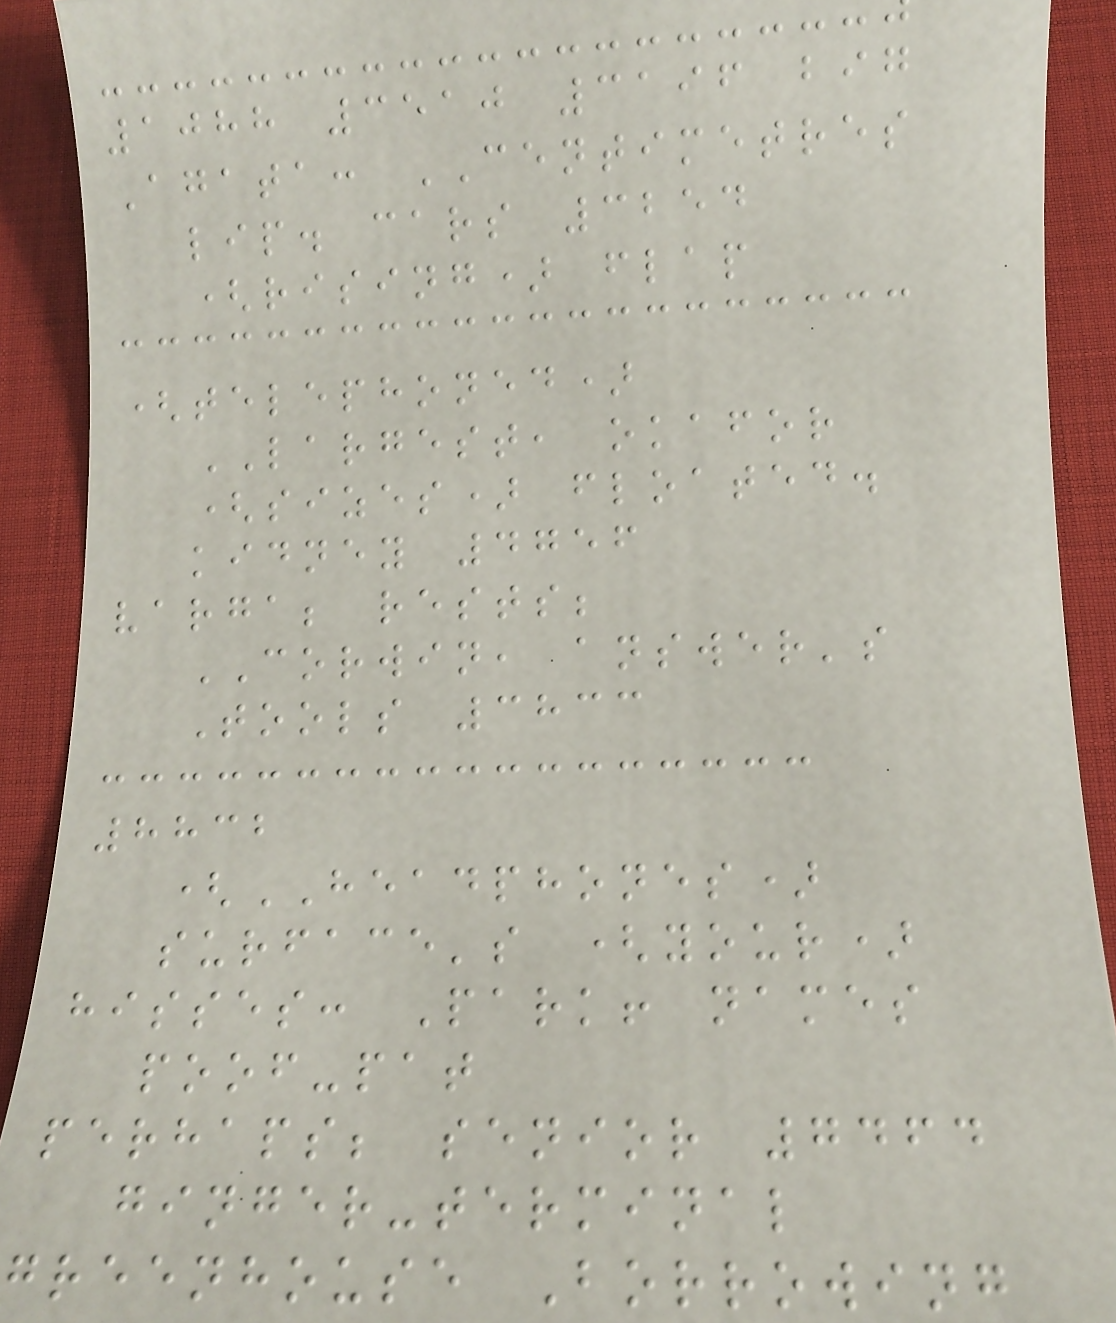1088 3510 3196 big
Agata: CENTIMETRES
lip. cars 3254
(rising) flap
(telephoned)
LARGEST, okafor
(sizes) floated.
kidney 4756
varga; rests;
CORWIN, answer's
Tools 3833
8832
(HEADPHONES)
surface's (your)
hisses: Park! names
poof-pat
perhaps; senior 7464
ginger-terminal
greenhouse Borrowing
